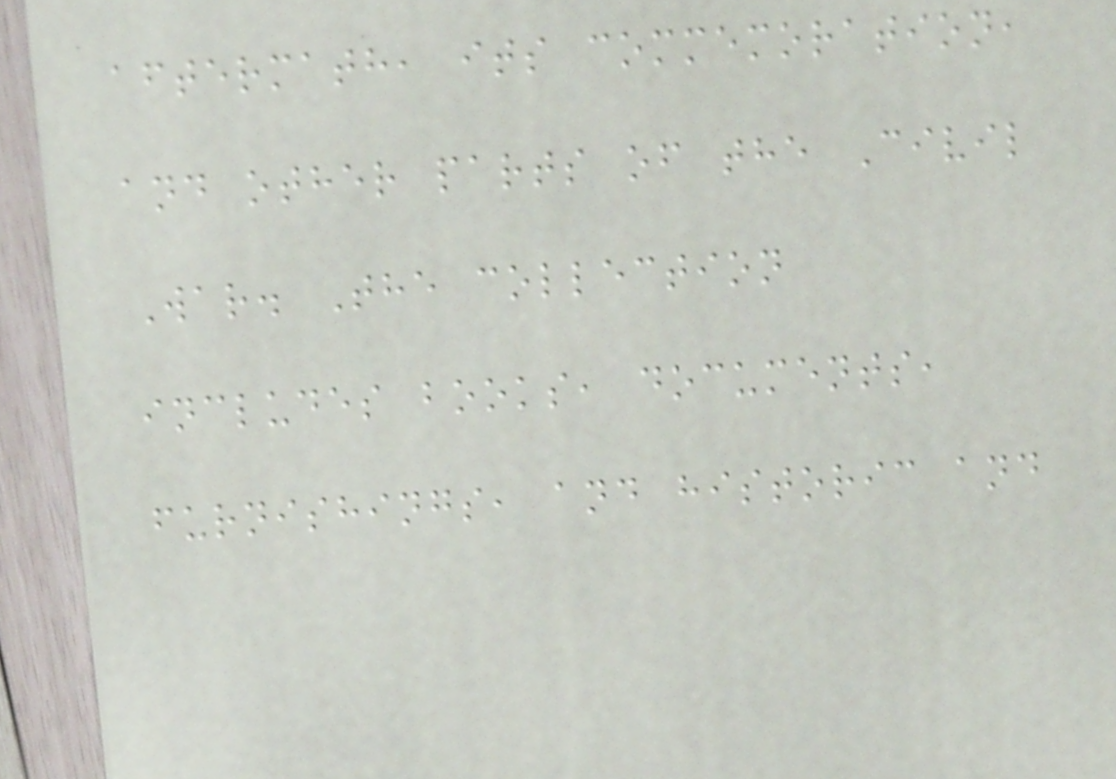aftermath, its commemoration,
and other parts of the Civil
War. The collection
includes books, documents,
furnishings, and historic and
